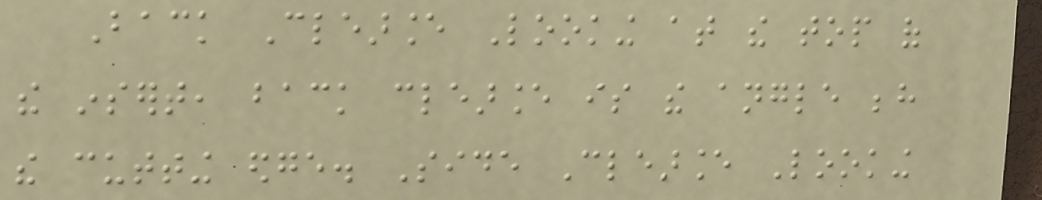Back Clearance Looking at the top of
the insert, back clearance is the angle behind
the cutting edge. Side Clearance Looking
